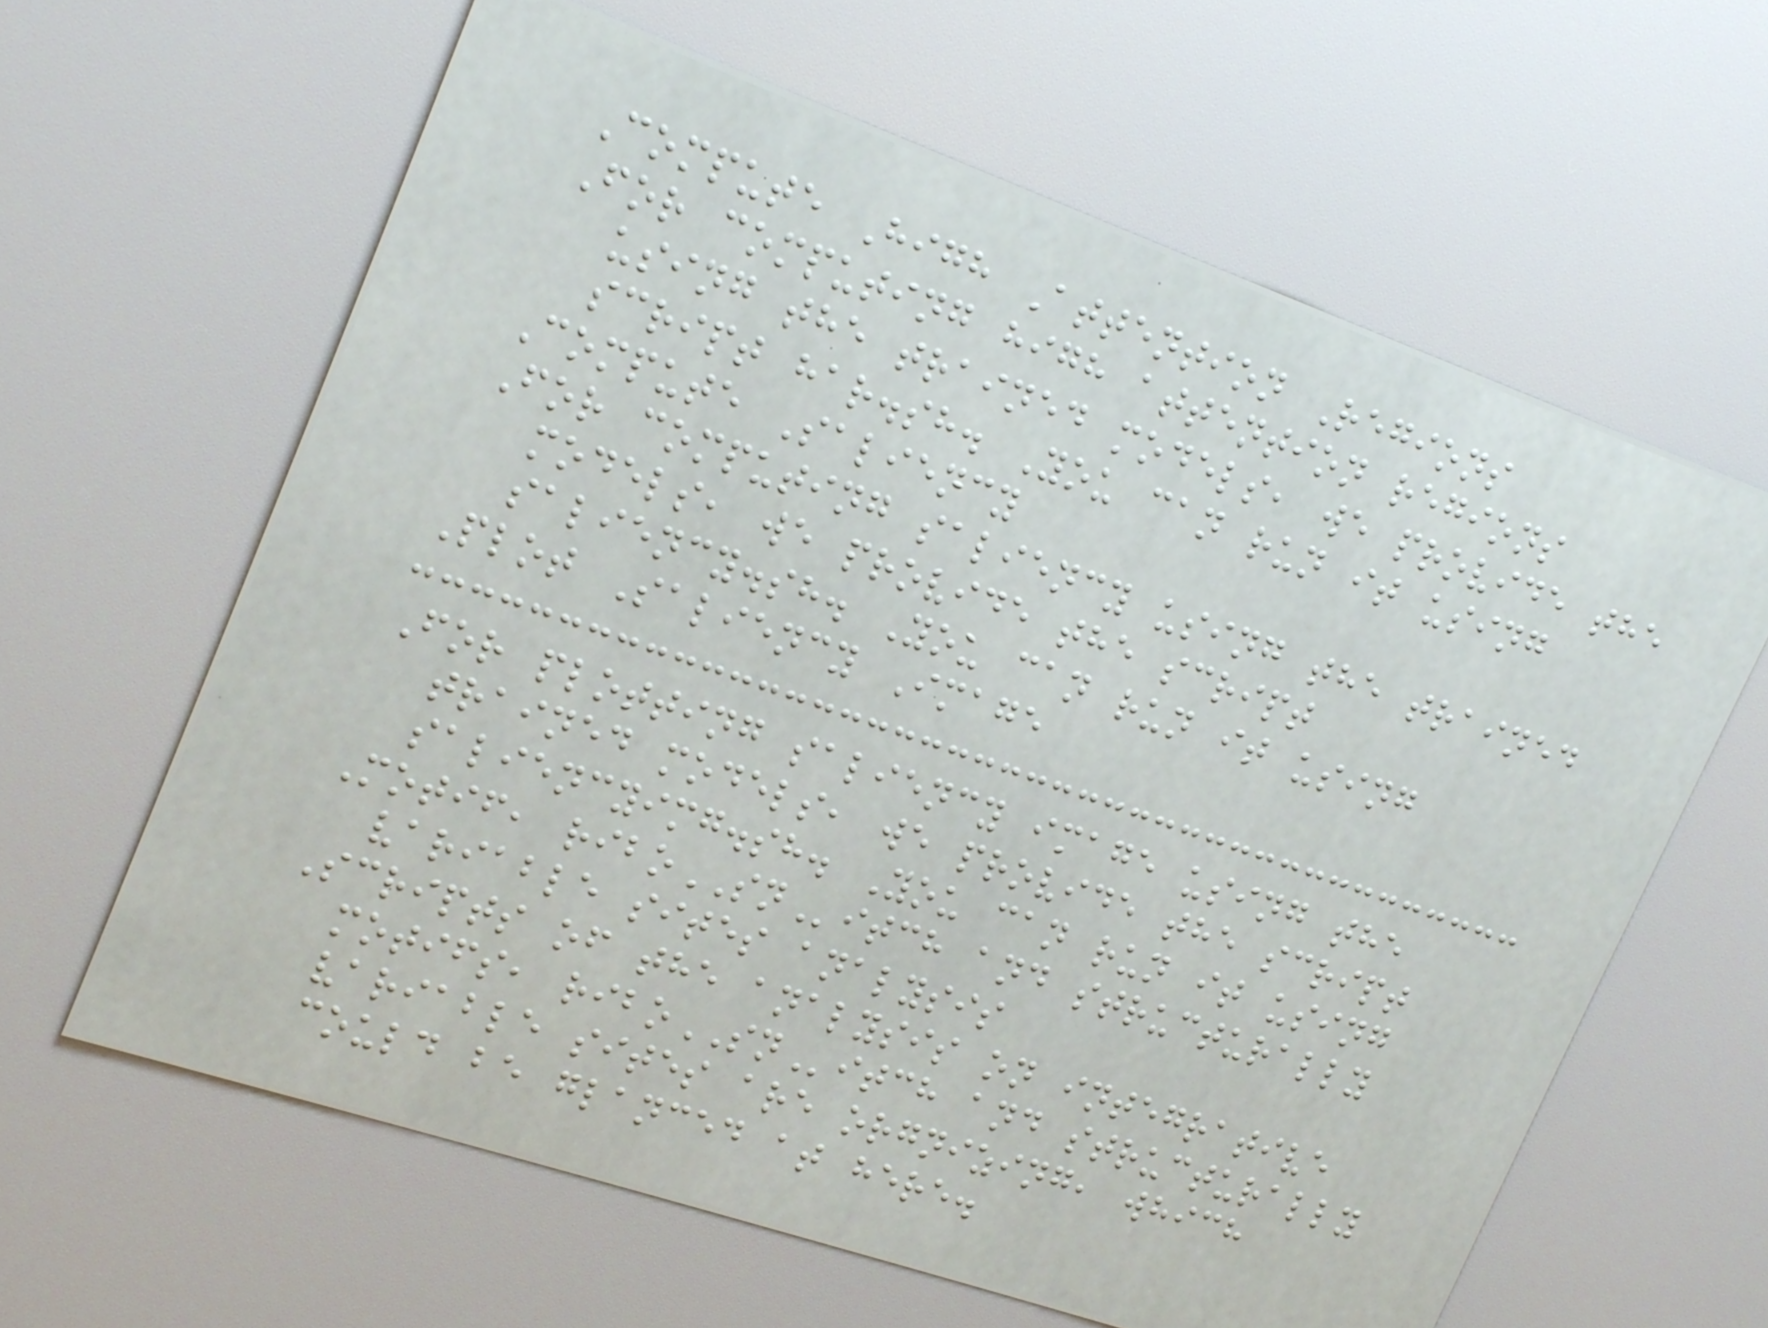Compute High Attention Regions
For computing high attention regions
using the trained models, we provide the
script har.sh. You can run it using
Compute Saliency
For computing saliency using the trained
models, we provide the script
saliency.sh. You can run it using
Plot Saliency Image
For plotting saliency image using the
trained models, we provide the script
saliencyimg.sh. You can run it using
Motif, riboSNitch and structurally
variable sites analysis
Scripts of the analysis on integrative
motifs, riboSNitch and structurally
variable sites are orgnizing, which
could be glanced at here.
